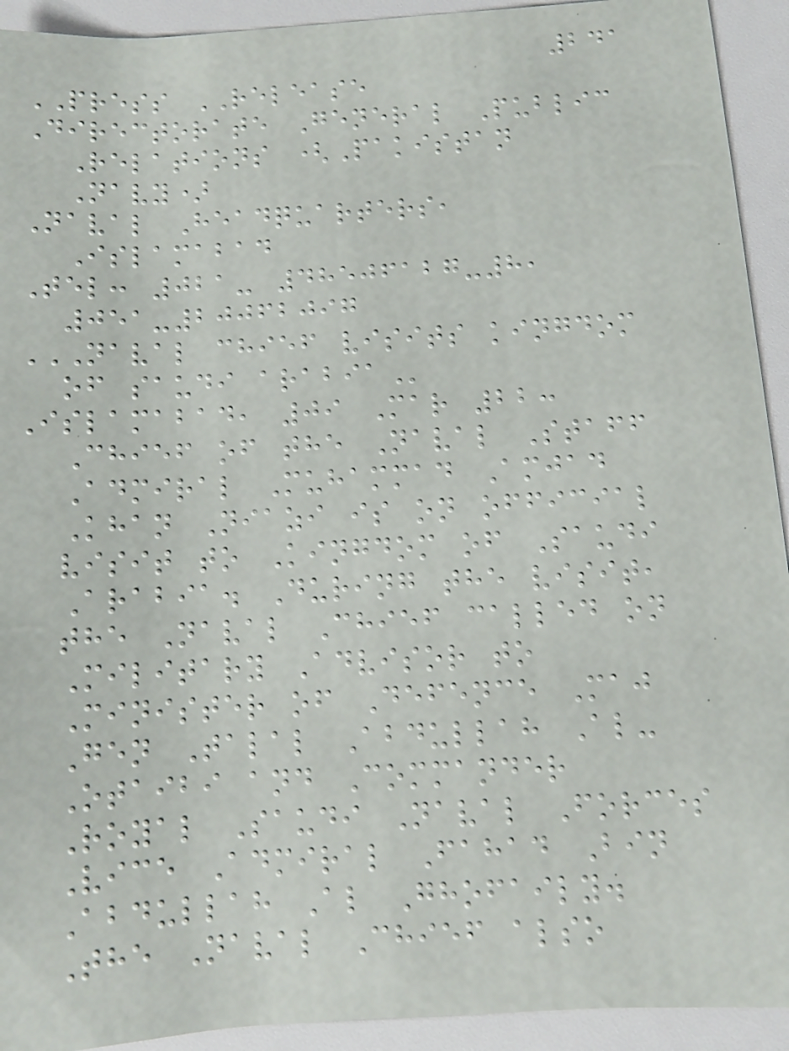241
PRESS RELEASE
Directorate General Public
Relations (Pakistan
Navy)
Naval Headquarters,
Islamabad
Tel: 021- 48506127-8,
051-20062097
NAVAL CHIEF VISITS KINGDOM
OF SAUDI ARABIA
Islamabad, 09 Mar 22:
Chief of the Naval Staff
Admiral Muhammad Amjad
Khan Niazi is on official
visit to Kingdom of Saudi
Arabia. During the visit,
the Naval Chief called on
Military Advisor to
Minister of Defence Maj
Gen Talal Abdullah Al-
Otaibi and Commander
Royal Saudi Naval Forces
Vice Admiral Fahad Bin
Abdullah Al Ghofaily.
The Naval Chief also
